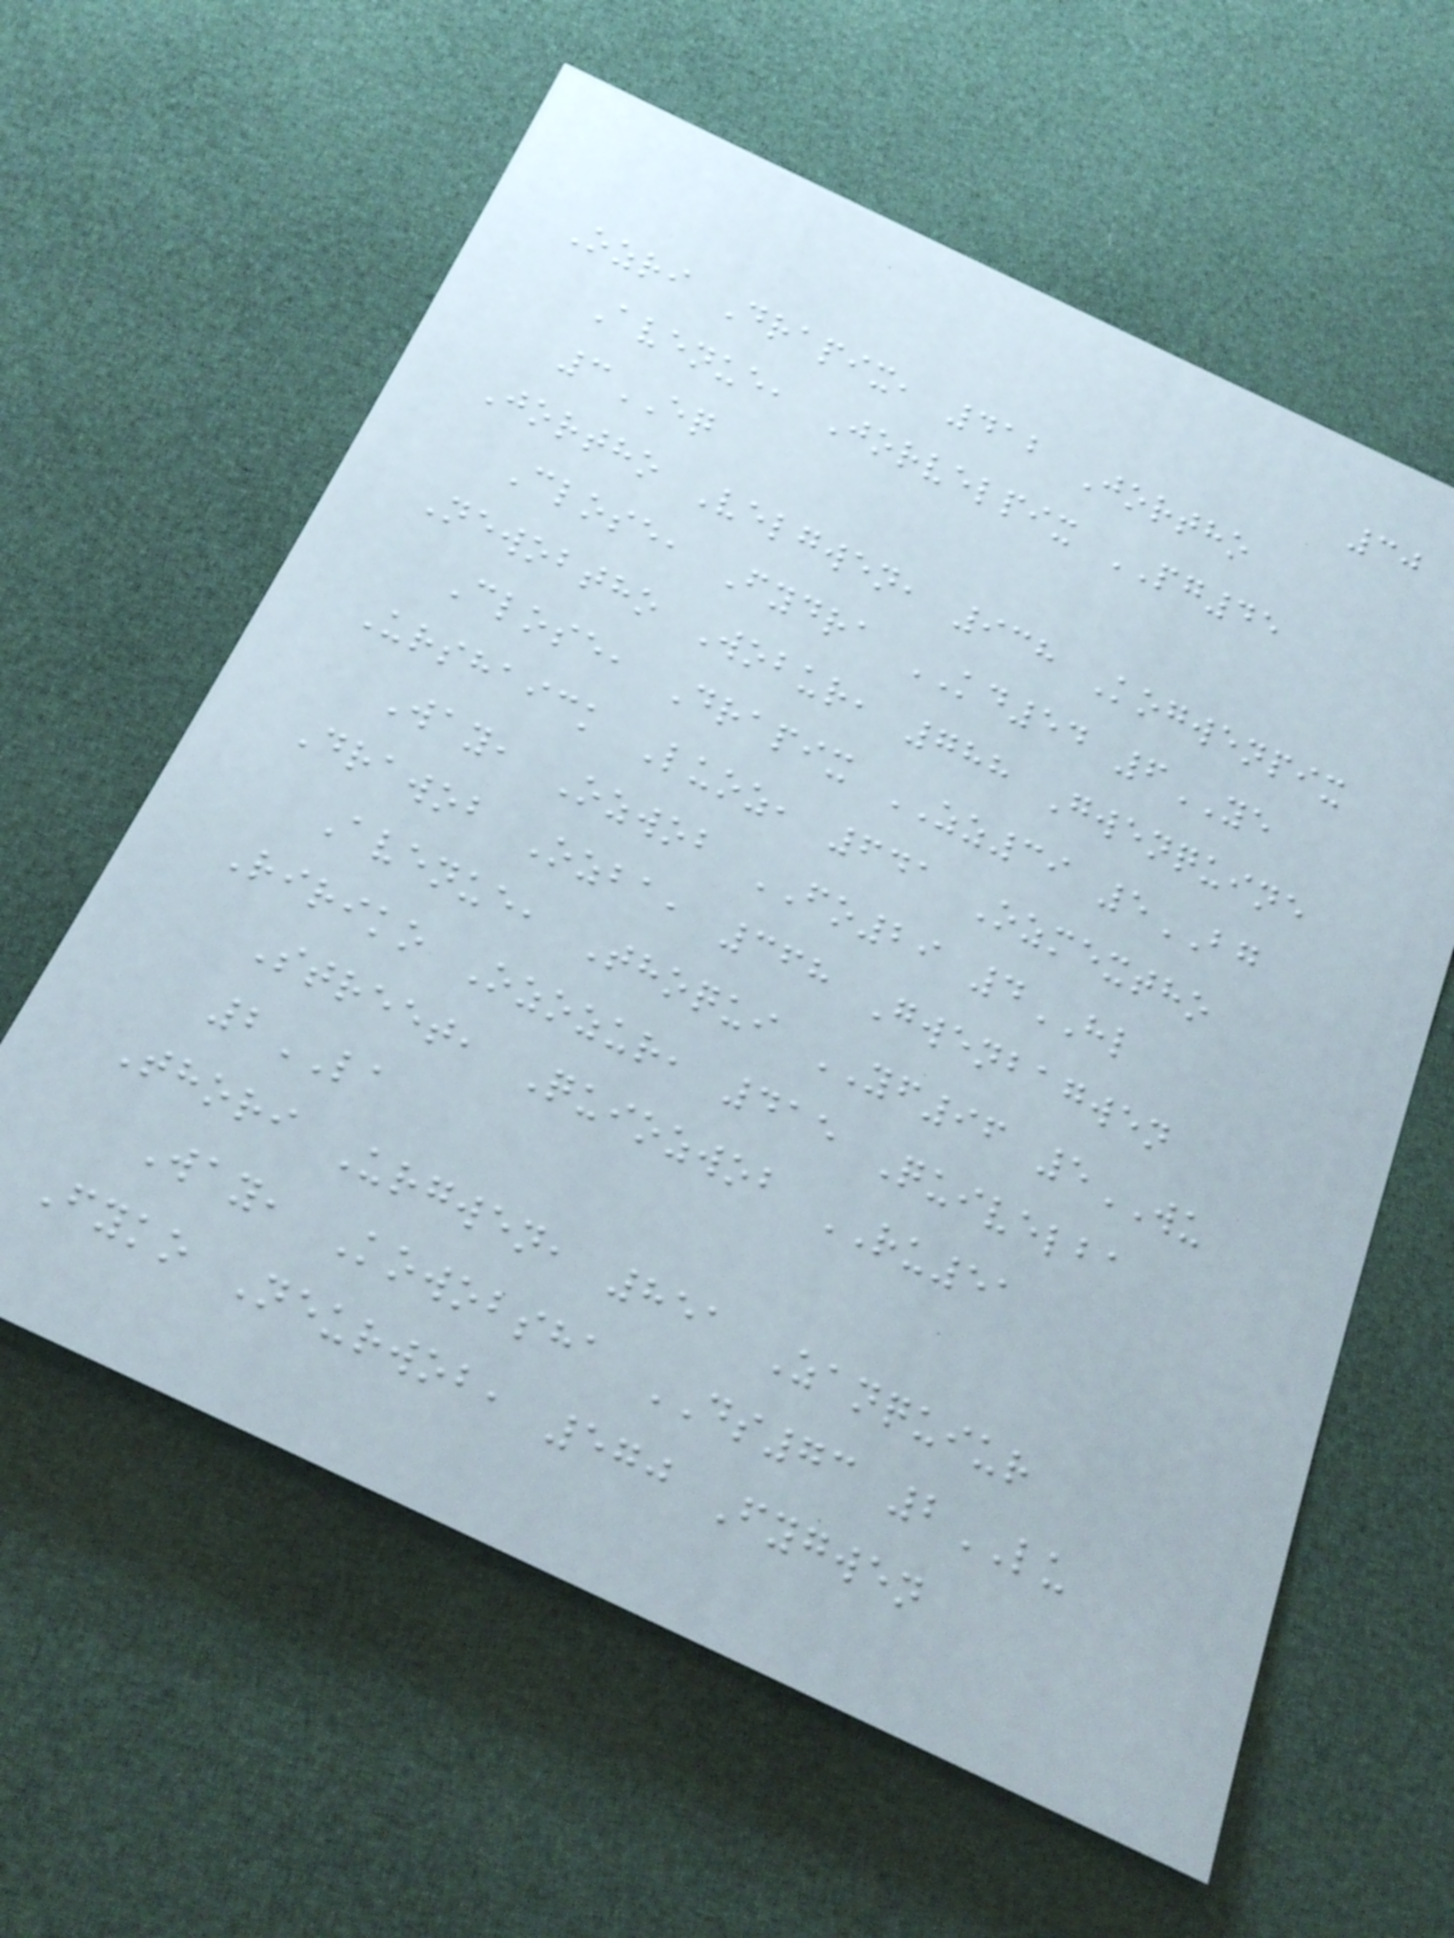30
Ozri Drapix, 412 Jortho
Avenue, Jorvelpix PG45
3EQ
Jortho Velgwen, 938 Kogwenpix
Close, Fydra KD54 6YE
Newobtho Wobur, 788 Gwenquine
Close, Drapix ZZ39 5BG
Urshaick Luoz, 641 Ozmextho
Way, Ozwob FO29 4HL
Drawob Ozba, 368 Gwenbagwen
Avenue, Thoqui YF96 5WU
Ririko Ozozur, 415 Quivelba
Street, Quiozwob RU51
2LA
Thori Urgwen, 851 Zanquiur
Way, Kowobsha DS73 2LU
Fyko Neurwob, 570 Fygwen
